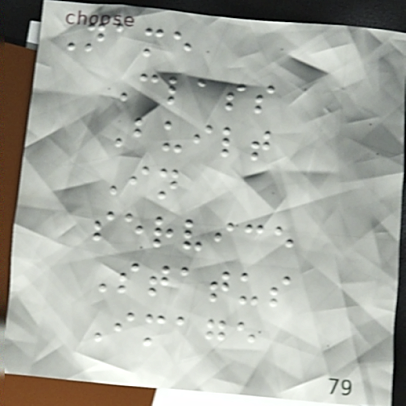Name
Class
Built
In
service
Status
Image
